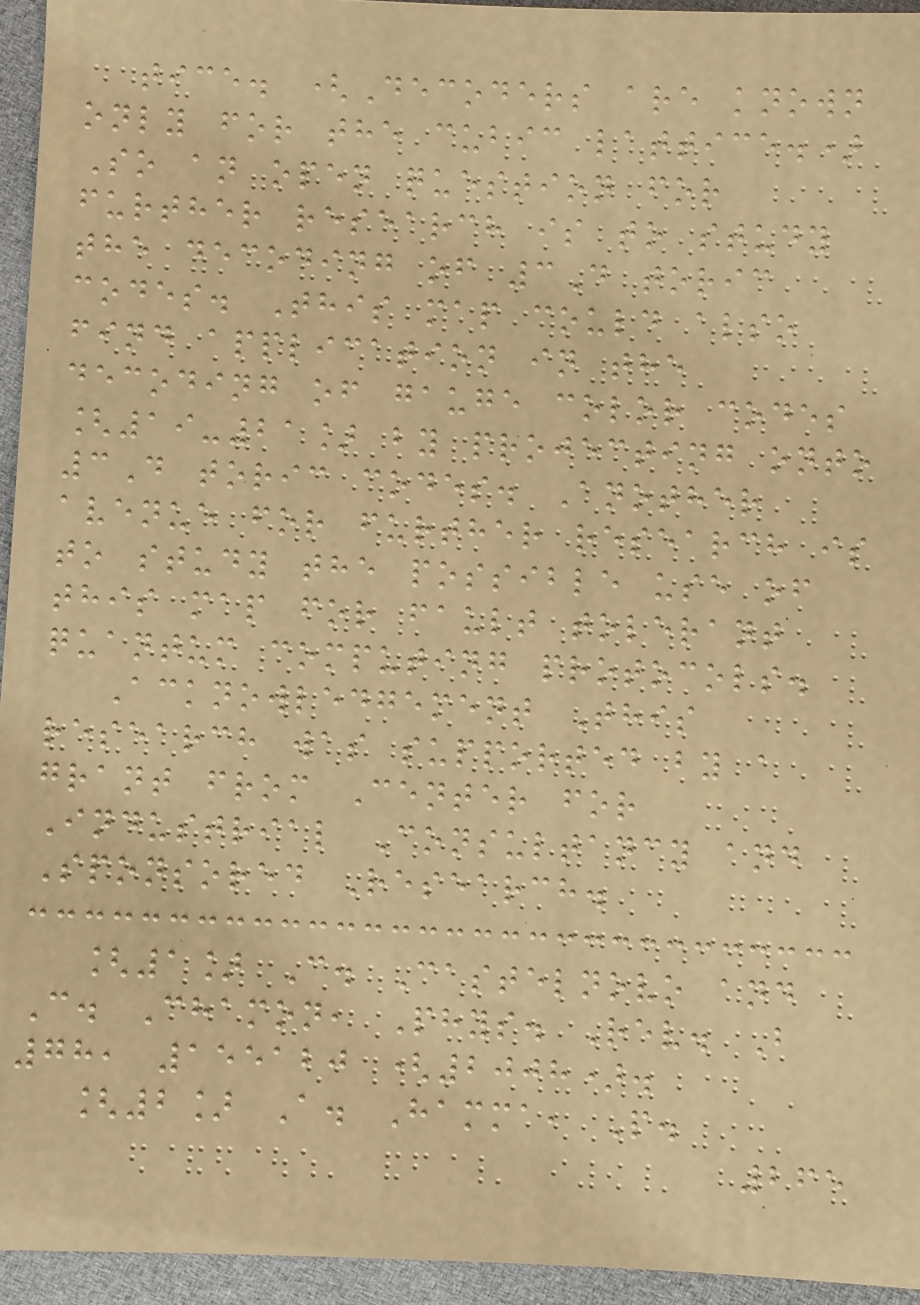tice. (Decoders are known
only for the cubic lattice.)
So an open question for
further research is to study
the decoding of 3D toric
codes. This map could also
find application in the
decoding of gauge color codes
[19-21] by projecting onto
3D toric codes. Another
avenue for further research is
to study the possible use of
this map for fault tolerant
quantum computing protocols.
Acknowledgement This
research was supported by a
grant from Center for
Industrial Consultancy and
Sponsored Research.
[1] C. Castelnovo and
C. Chamon, Phys. Rev. B
78, 155120 (2008).
[2] A. Hamma, P.
265
